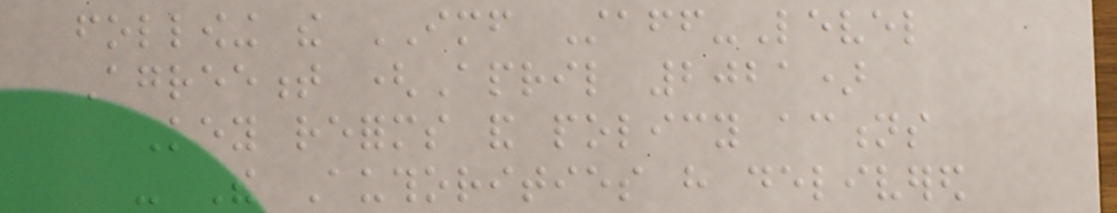following the IMF Staff-Level
Agreement (April 2021)
Key reforms and policy actions
- The Authorities have delivered
